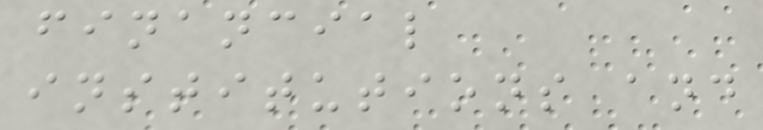financial
institutions and
